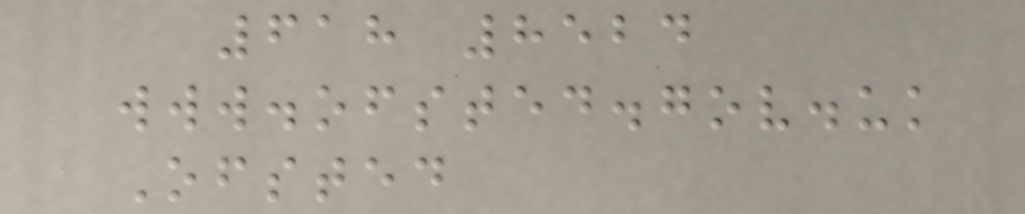618 8524
www.ofsted.gov.uk
Ofsted
